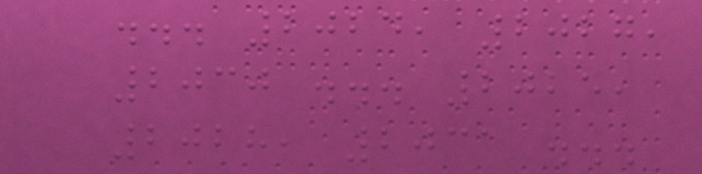... 2024, 2027,
2030 ... 2025,
2028, 2031 ...
